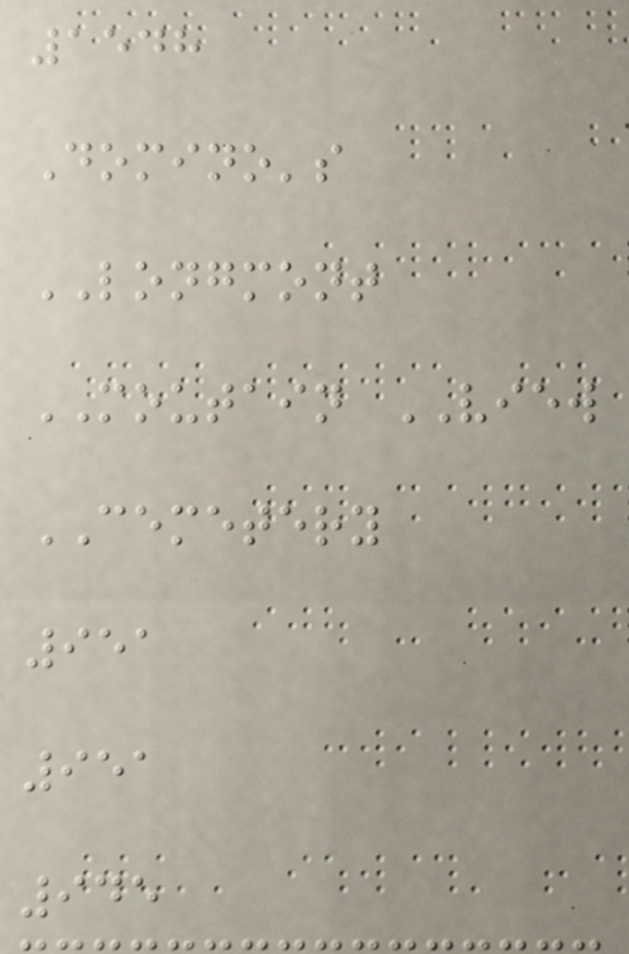1548
Domino's
LONGMONT
MOUTAIN VIEW
CEMETERY
951
951
945
